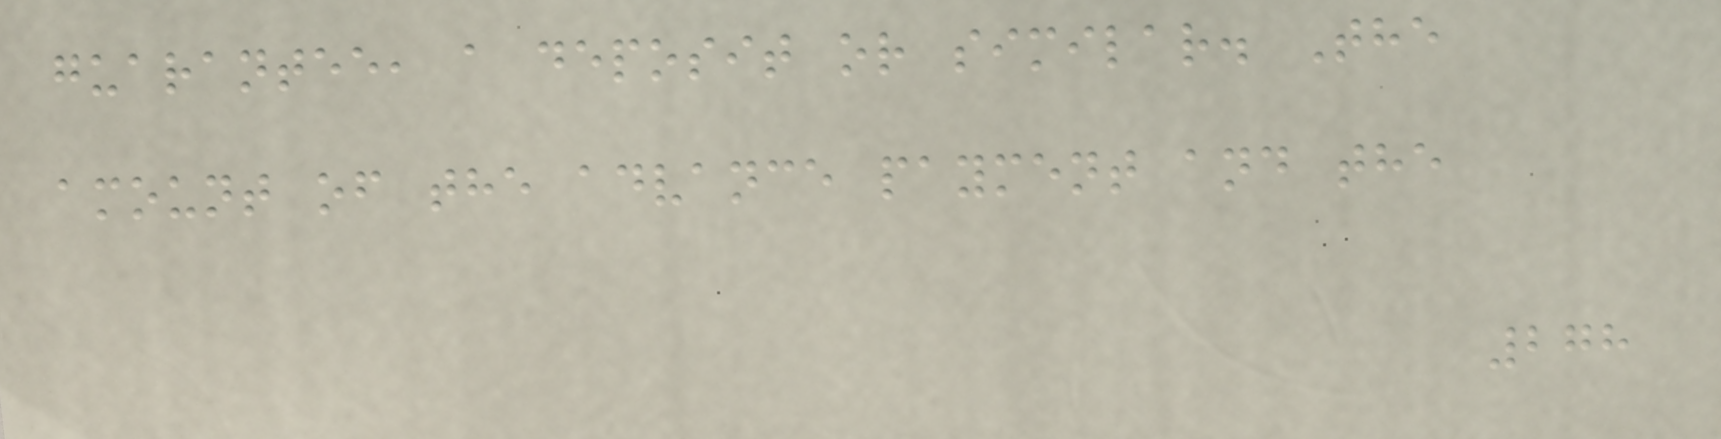guarantee, a deposit or similar. The
amount of the advance payment and the
278
